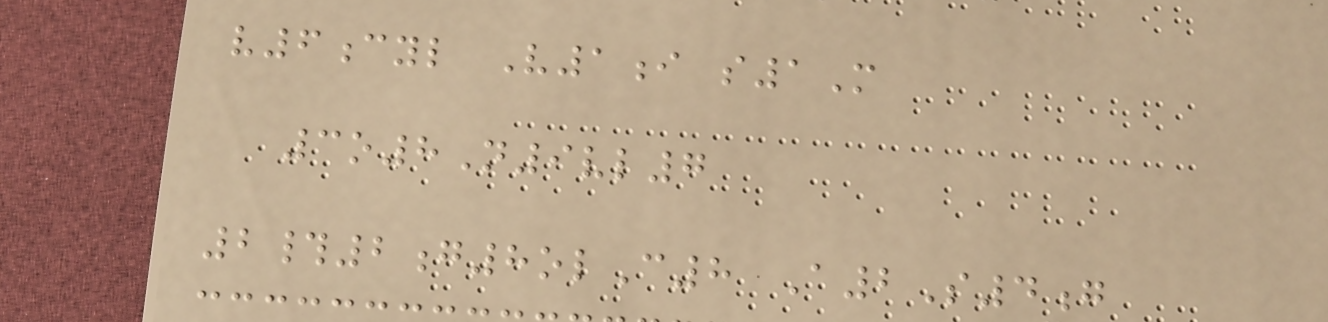v6cyl V1i s1M
3o8N9vl7
2#2g8olC8 A2S4g
